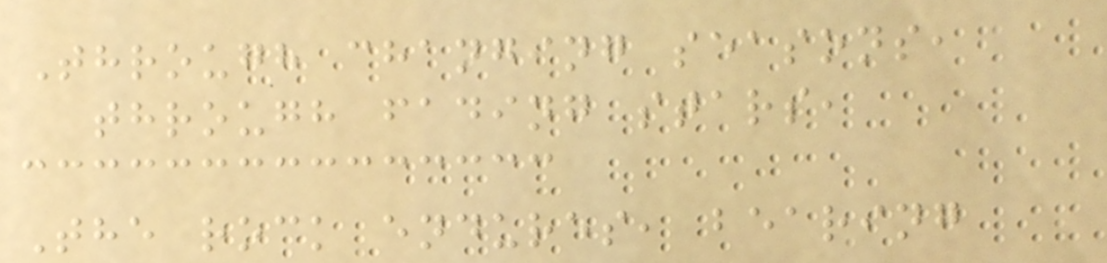Through changing seasons,
through fading stars,
The rock endures, bearing
